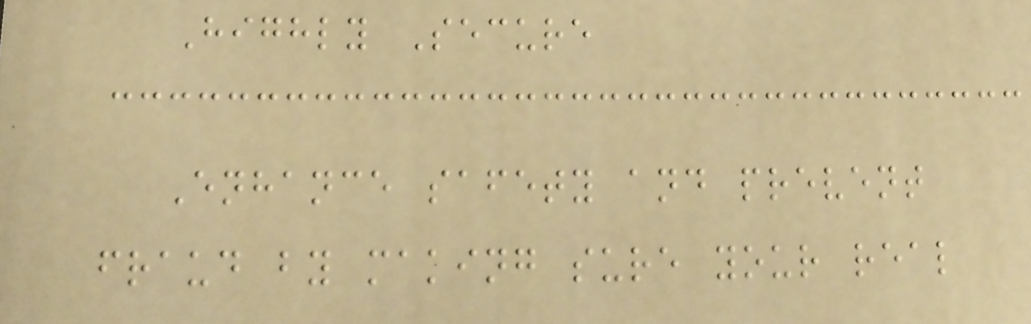Highly Secure
Enhance safety and prevent
fraud by making sure your real
